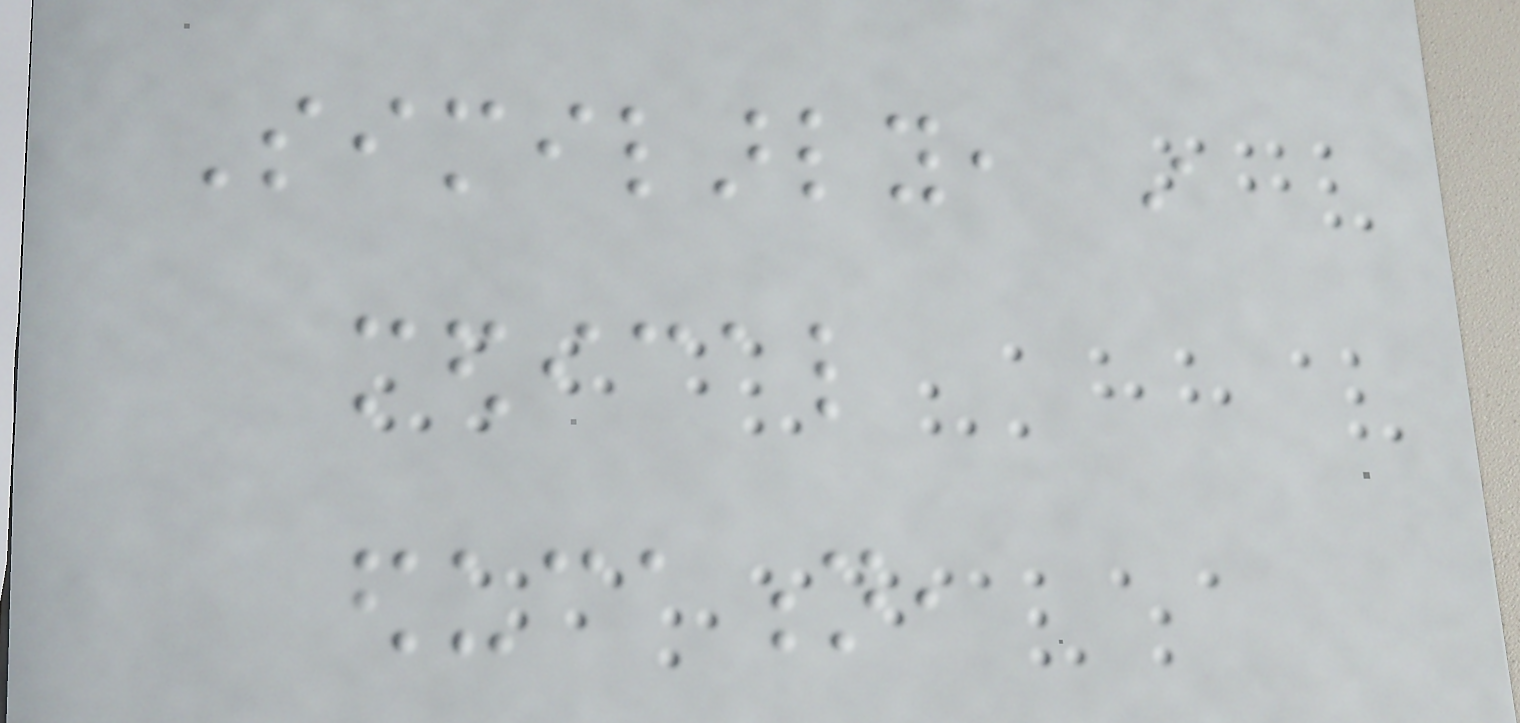Similarly, in
medical
education,
